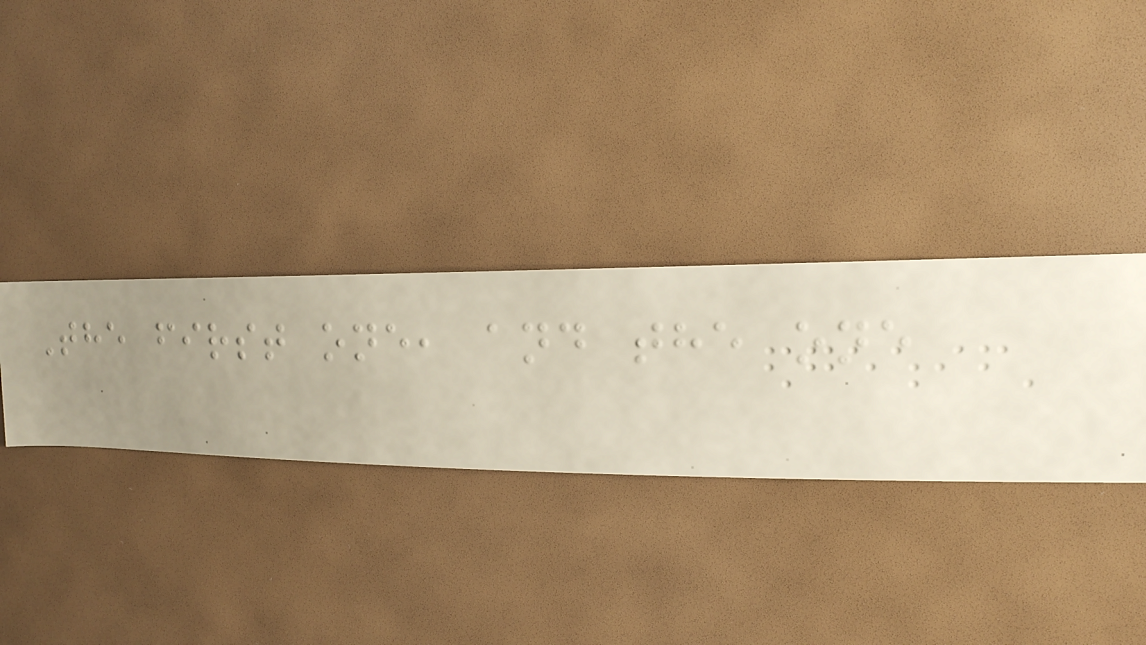The first one, and the one
